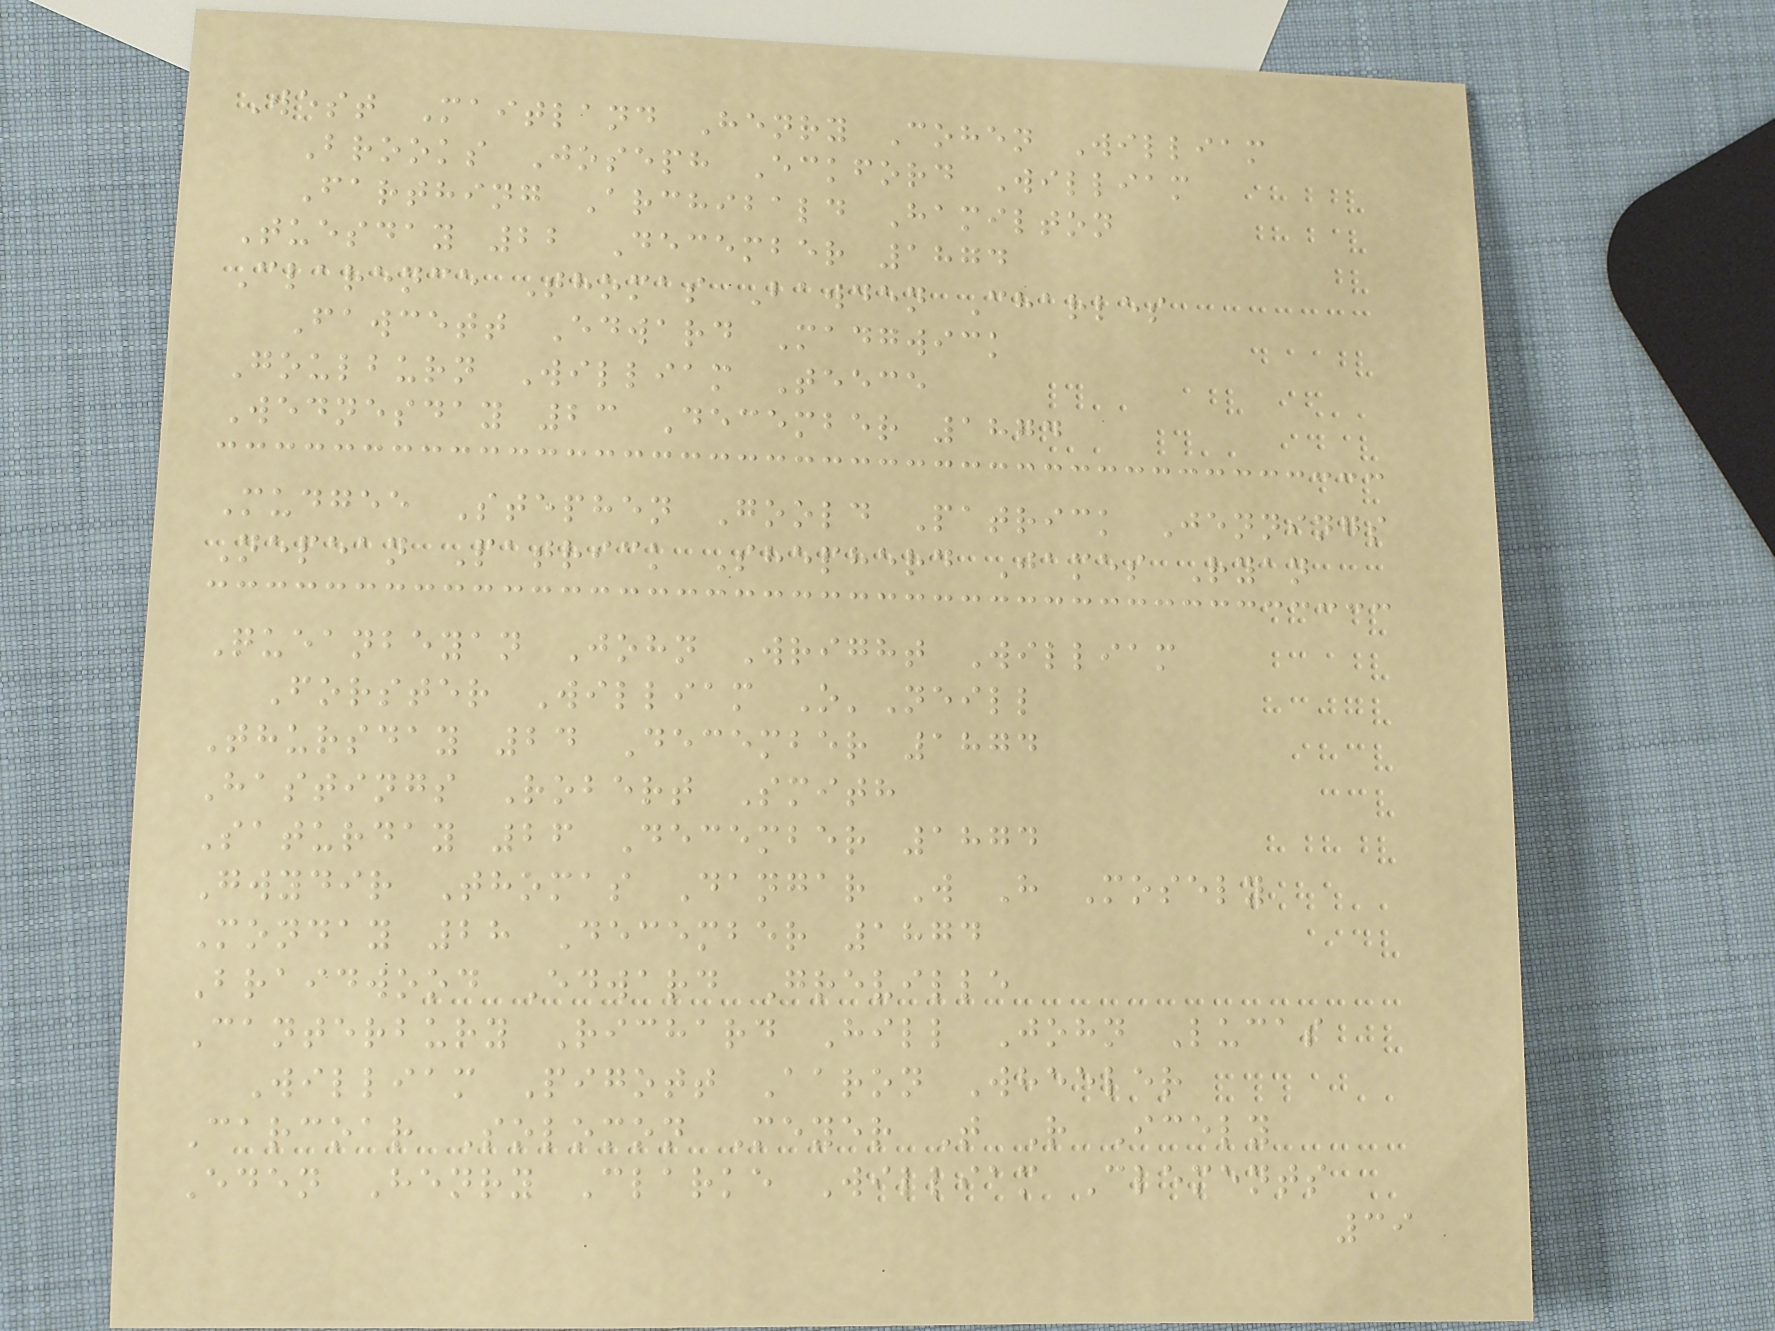West Maitland Henry Cohen William
Brooks Joseph Eckford William
Farthing Archibald Hamilton
Tuesday 22 December 1874
Clarence Thomas Bawden Charles
Fawcett Edward Madgwick
Goulburn William Teece
Wednesday 23 December 1874
Mudgee Stephen Goold Patrick Jennings
Nepean Patrick Shepherd James Ryan
Queanbeyan John Wright William
Forster William O'Neill
Thursday 24 December 1874
Hastings Robert Smith
Saturday 26 December 1874
Gwydir Thomas Dangar W H Mosely
Monday 28 December 1874
Braidwood Edward Greville
Canterbury Richard Hill John Lucas
William Pigott Aaron Wheeler
Carcoar Solomon Meyer T R Icely
Eden Henry Clarke William Clements
39
